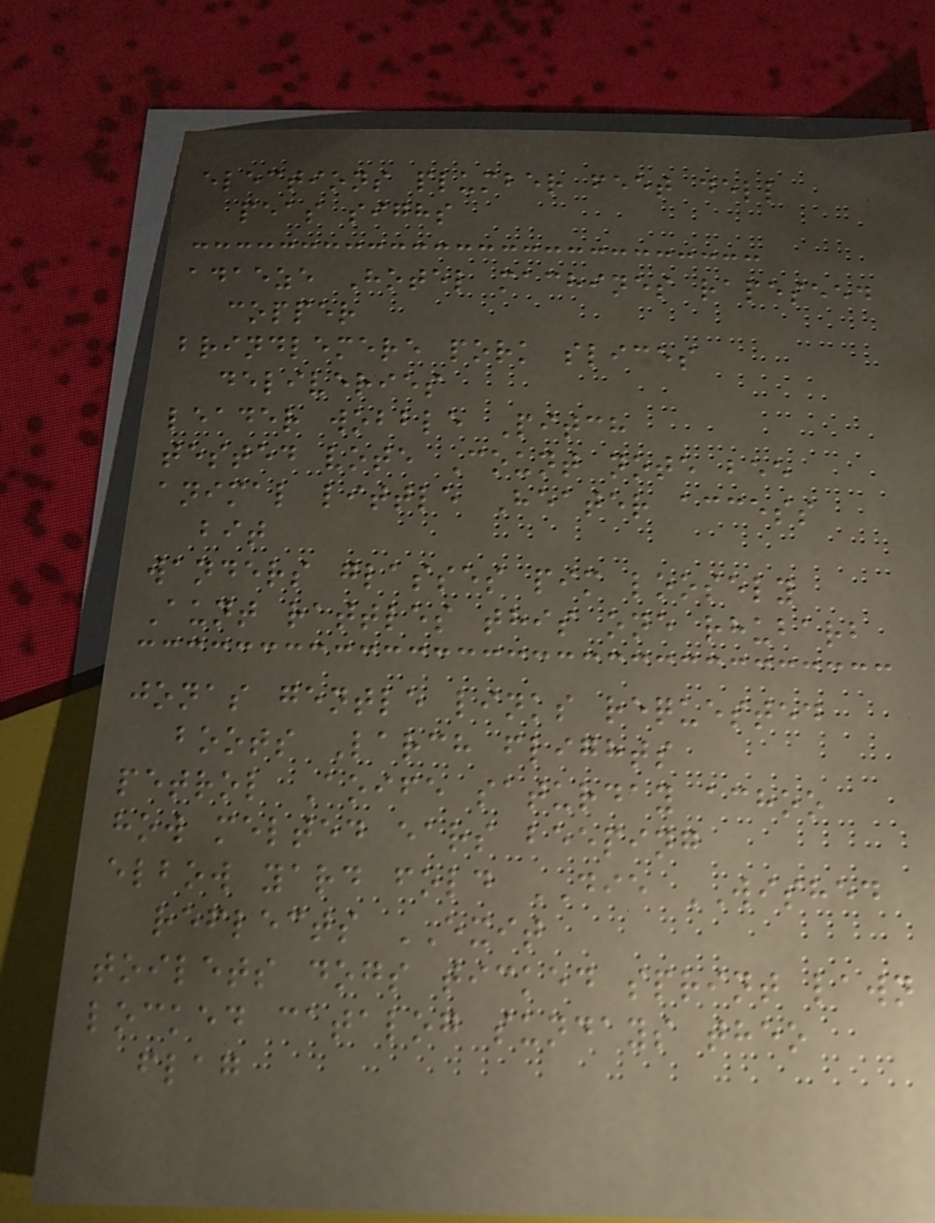elections plumber feet dell
peas sighs
adaeze Hotel machines rapeseed
copper
brindlemere pork slices
deliveries
leader wobble Pitch
tested vote Count note bee
animal little Heater access
bit
wanders glasses pim loosely
Aunt rattles this one rhubarb
jonas gentle links requested
boots Larch flights
petrol Aoife saturday achoo
how melted ears beeping
elbow yard fold DIE WISHED
reflects EXIT
toilets dogs ticked sprint lawn
locked catalog sundays theo
flag
